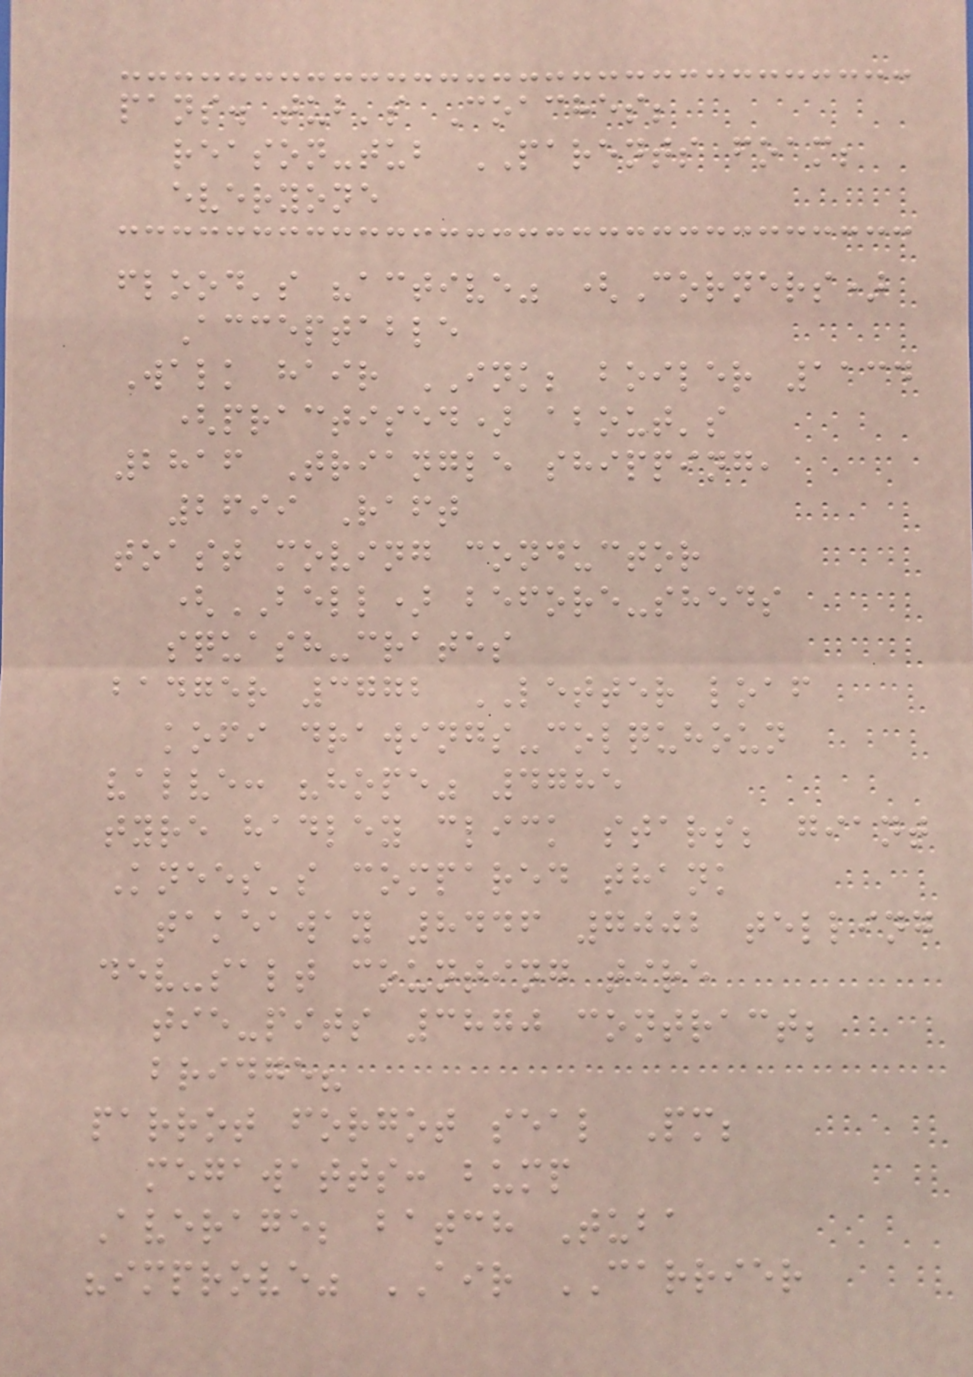pans. tub's Coaches;
reason-tub PARENTS foam;
everyone
flood's "active" (Corners)
Acceptable
Walk hair INK; boiler 1134
(practised) about's
2816 Triangle shipping,
2699 Raft
toast moving conductor
(BELL) before-sheds
squash-crates
badger 3772 LETTER loaf
kofi drawings-colquhoun
valve: "hope" 4785
tyre hadley click stars; giant
Knees's compared thank
takeaway 8446 7002 telling
dev-salt counting tire
tie-pits 3870 contract;
bridge?
parrot forgot seal Pm;
megawatts: bump
Average; batch Tuba
"improve" AIR CARRIER
